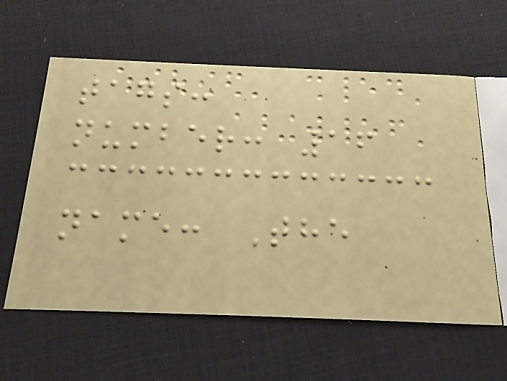tags:
number: 16
name: The
